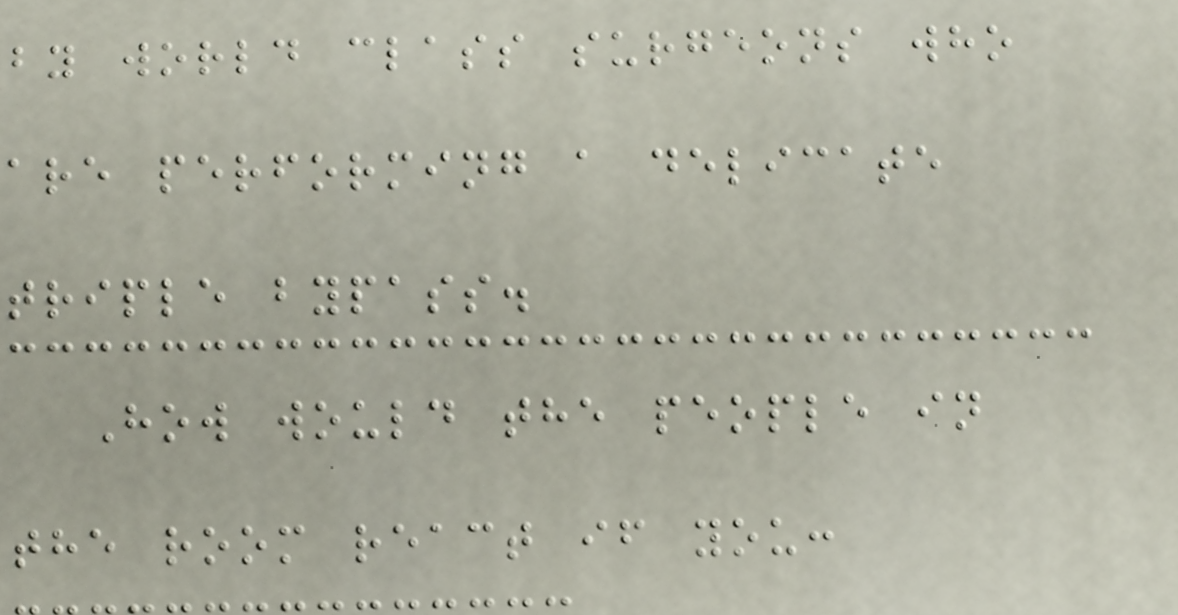by world class surgeons who
are performing a delicate
triple bypass.
How would the people in
the room react if you:
